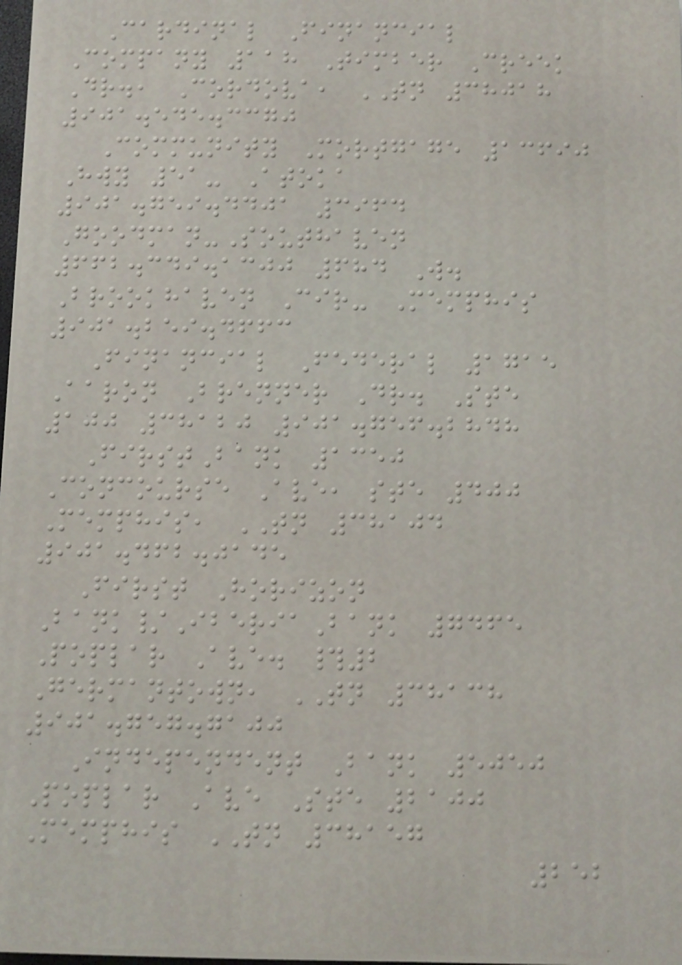Cardinal Financial
Company 118 Timber Creek
Dr., Cordova, TN 38018
901.545.3370
Community Mortgage 13690
Hwy 51- Atoka
901.759.4401 3964
Goodman-Southaven
662.349.1300 684 W.
Brookhaven Cir- Memphis
901.259.4663
Financial Federal 1715
Aaron Brenner Dr. Ste
100 38120 901.756.2848
FirstBank 1350
Concourse Ave, ste 400
Memphis, TN 38104
901.462.0145
First Horizon
Bank/IberiaBank 7465
Poplar Ave. #2
Germantown, TN 38138
901.757.7100
Independent Bank 5050
Poplar Ave Ste 2100
Memphis TN 38157
252
